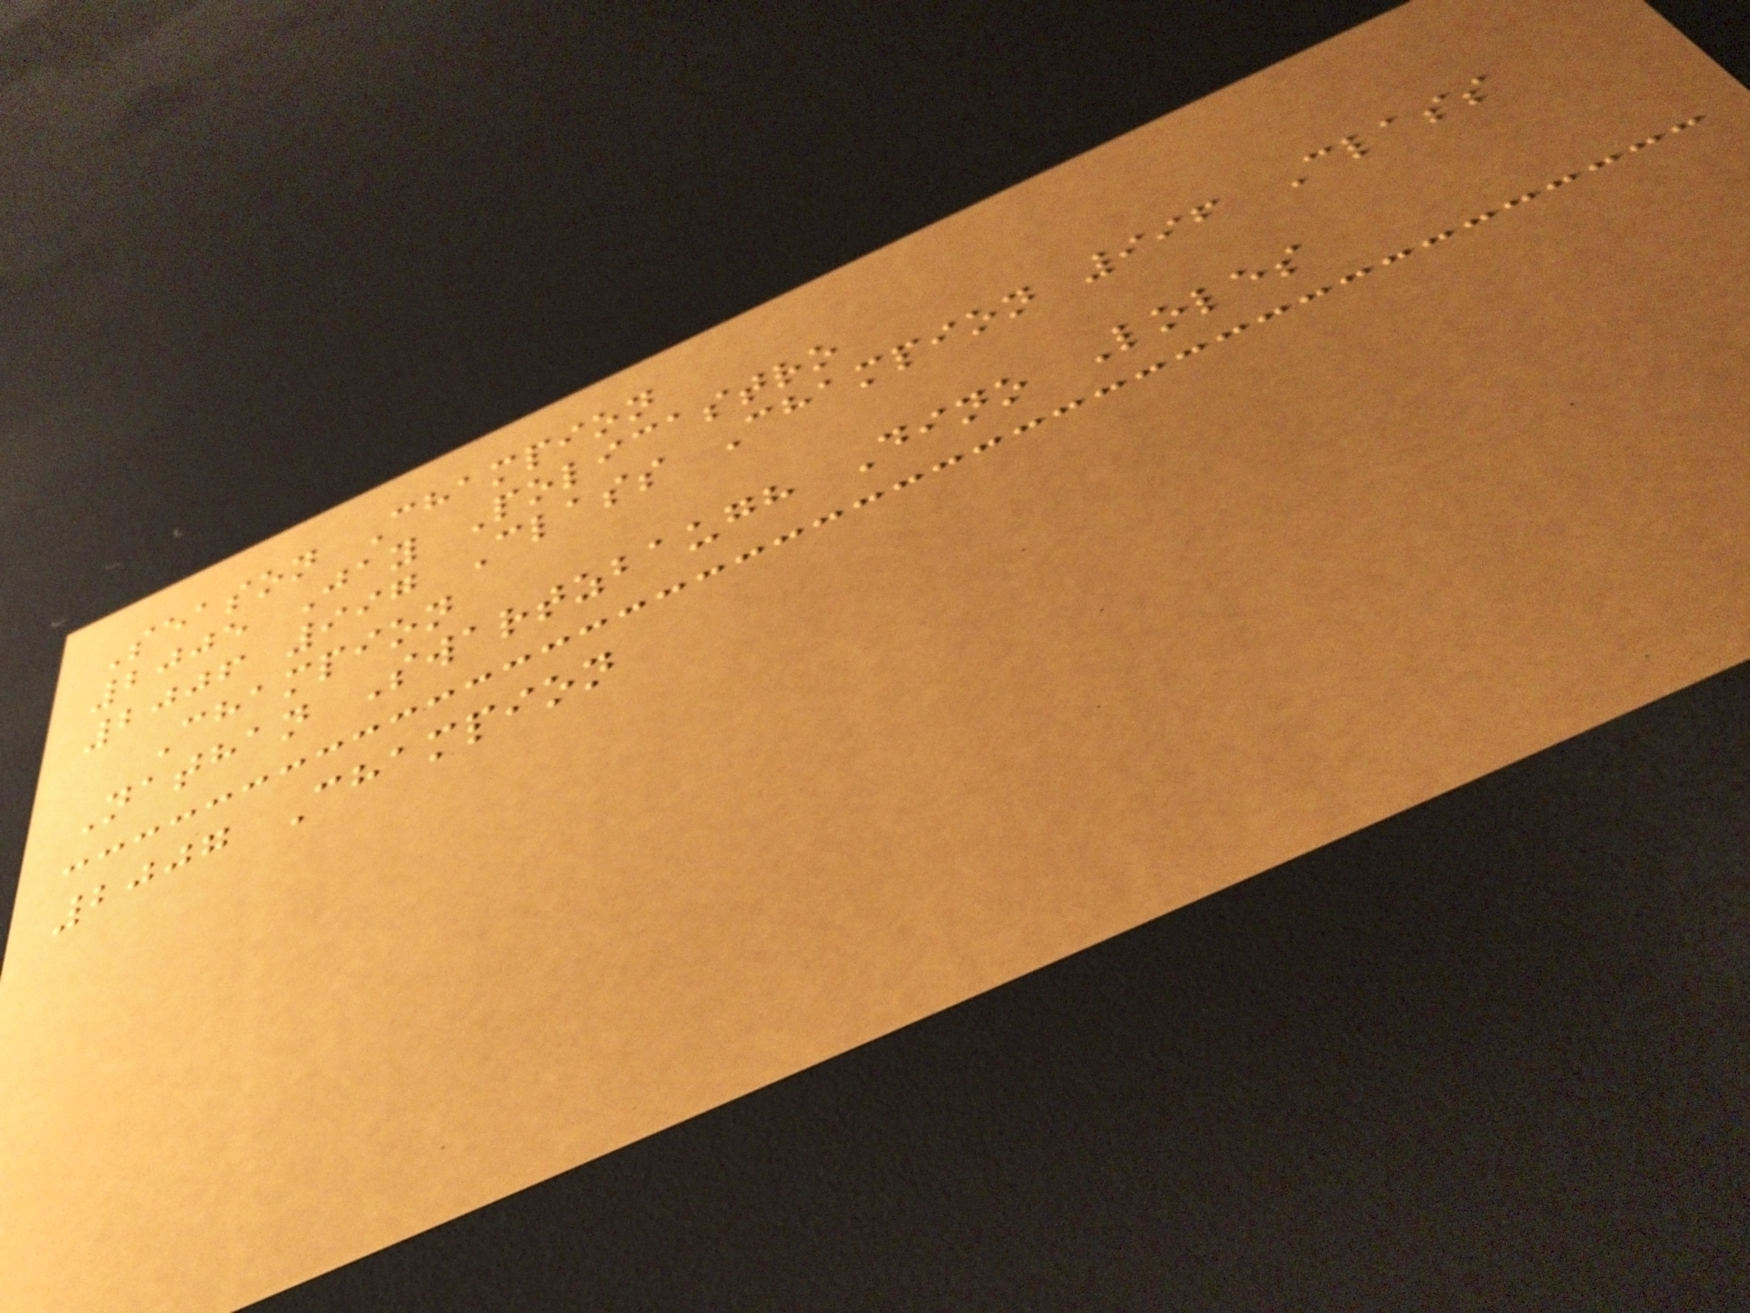Season Champion
2005 Jay Policastro
2006 997 Class Champion 996 Class
Champion
Nathan Swartzbaugh Dino Loles
2007 Champion
